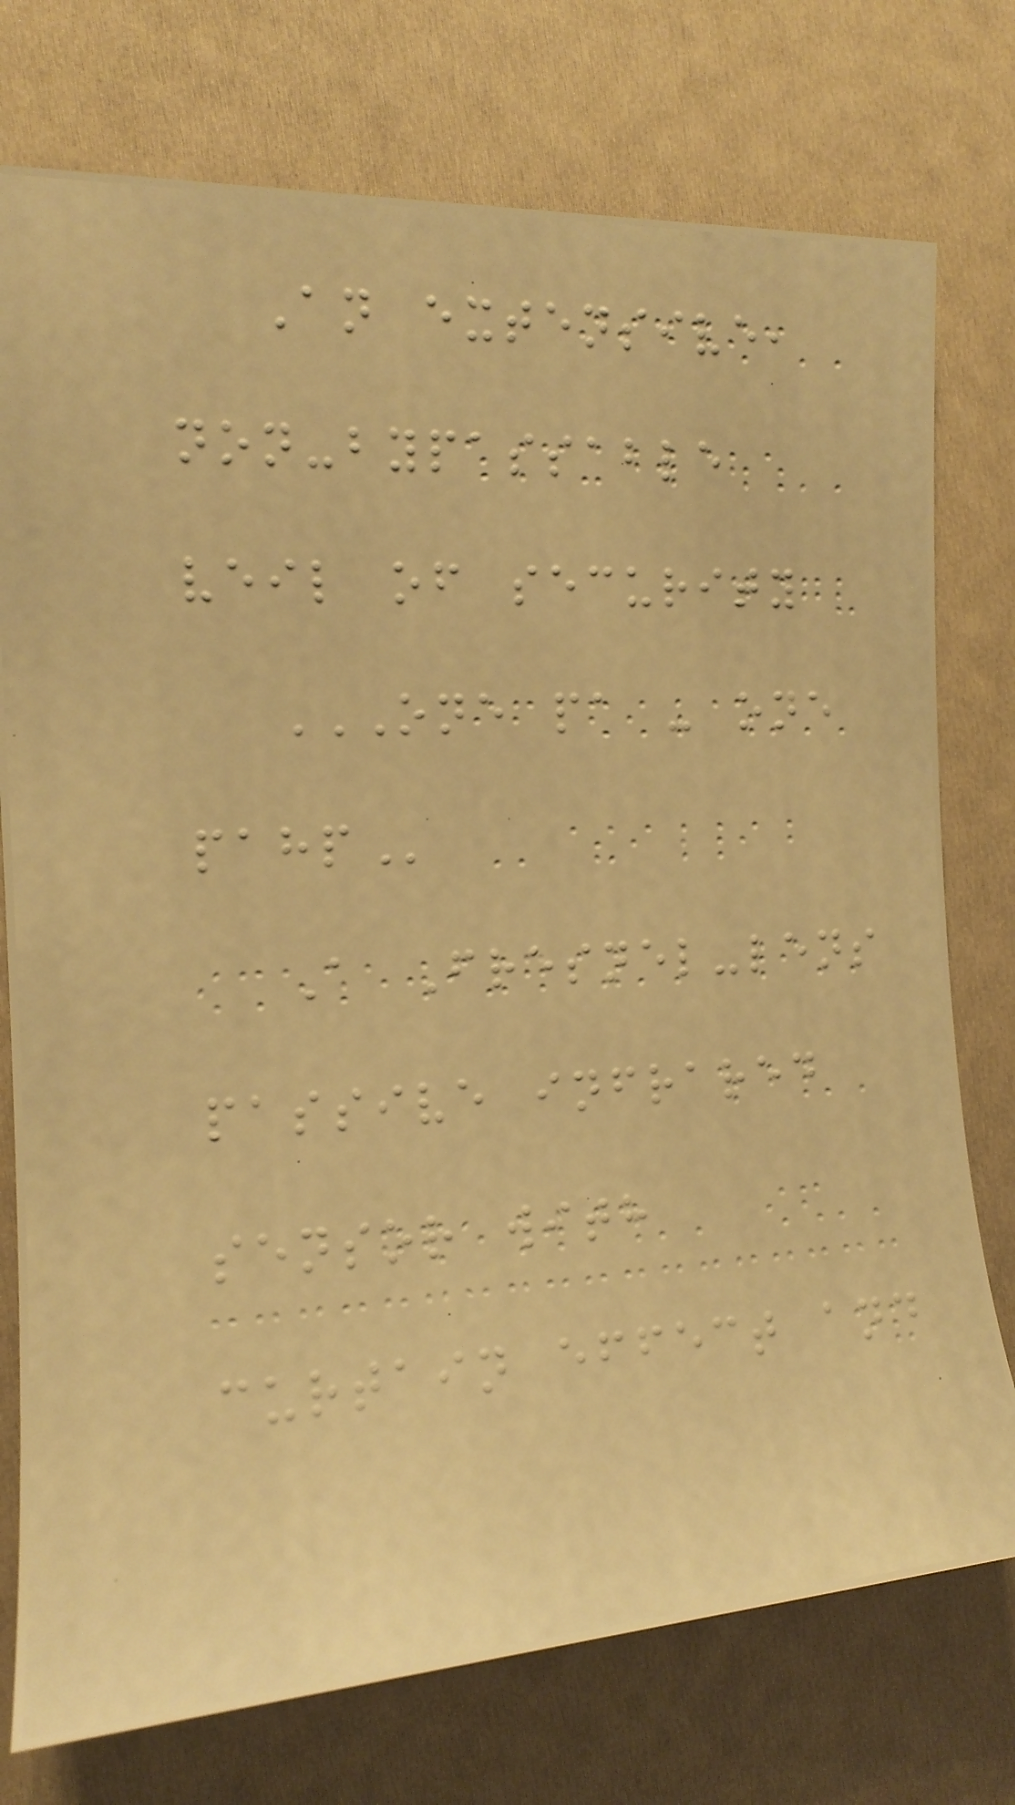An extensive,
non-bypassable
veil of security
ONE PA - ONE
PAHP
A Fresnel-lens
passive infrared
sensor with
curtain effect and
